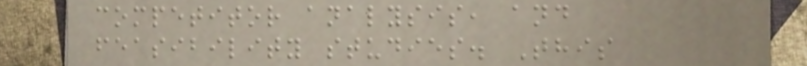competitor analysis, and
feasibility studies. This
